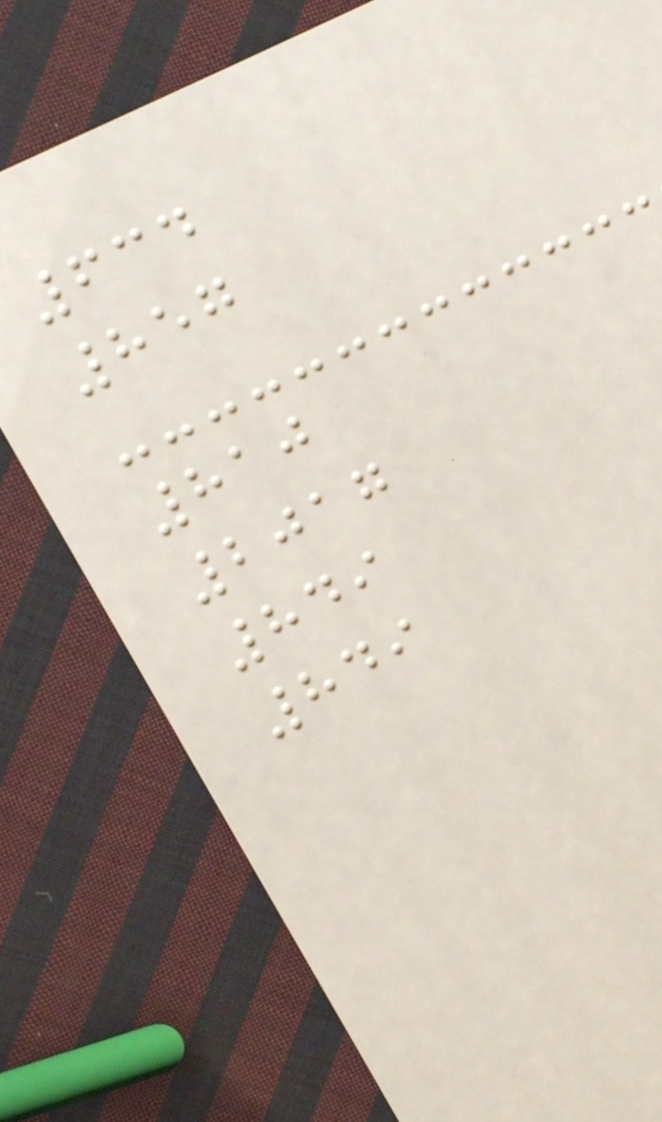634
857
810
2017
849
849
